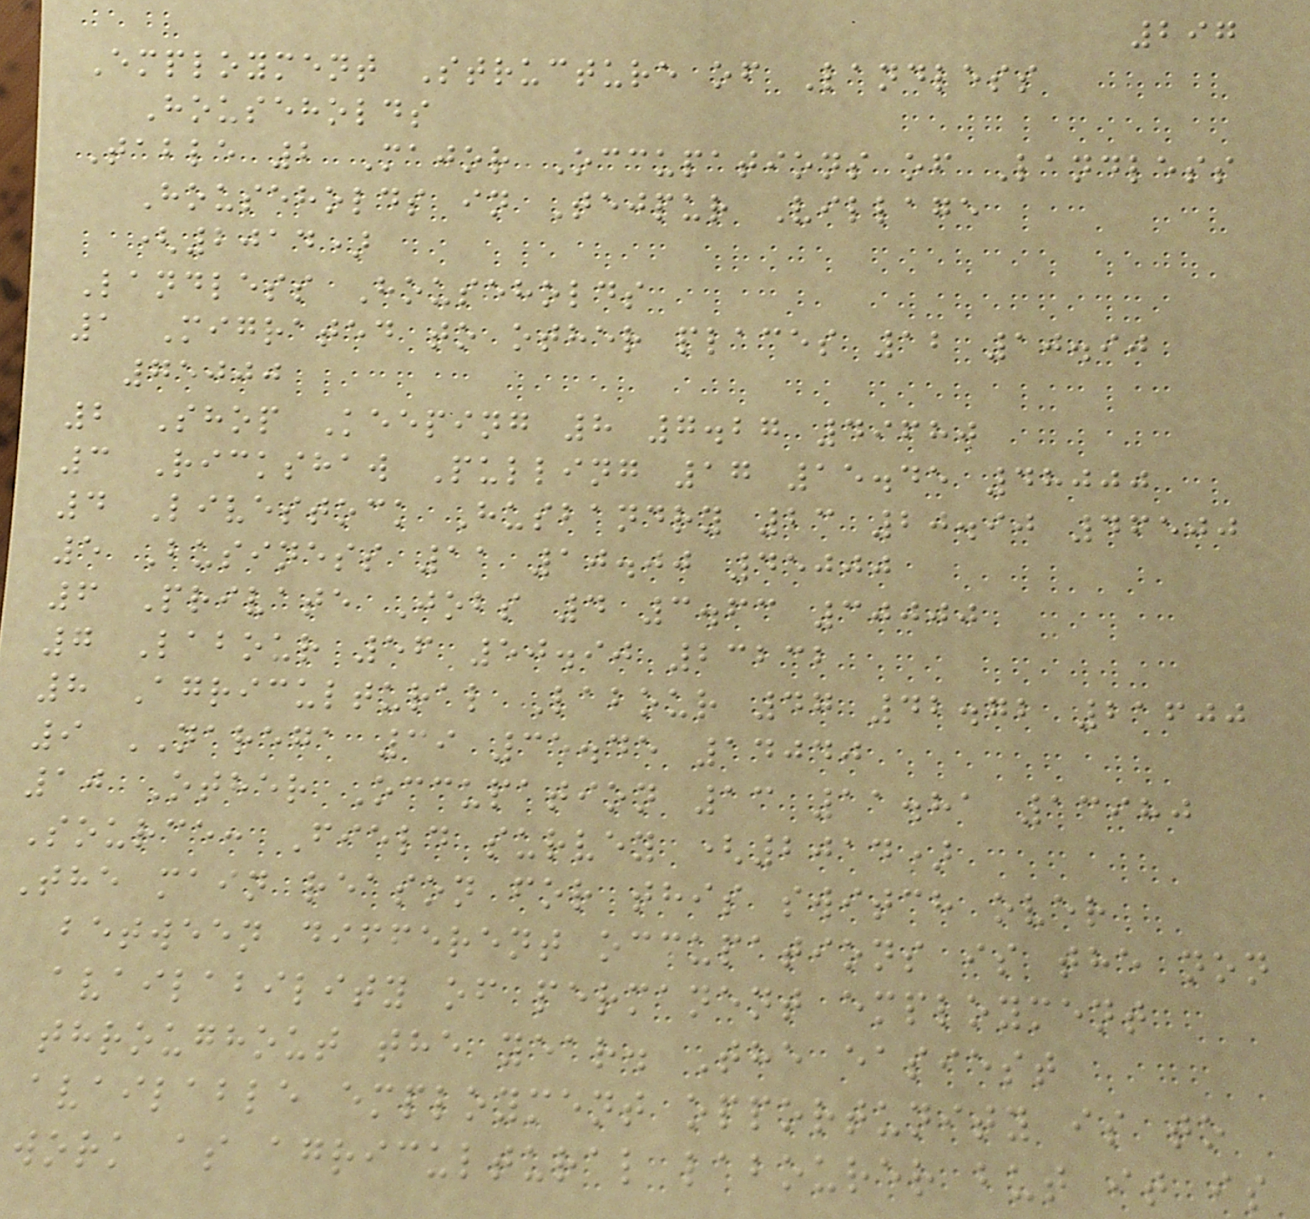297
Employment Structure of Landless
Households
Table 2 Major Occupations of Landless
Households in Tejpur Village
(2014)
Landless Households
1 Migrated to other places 12 10.90
75000
2 Shop Keeping 8 7.27 49680
3 Rickshaw Pulling 17 15.45 48000
4 Livestock Husbandry 23 20.90 46500
5 Business 11 10.00 45000
6 Private Jobs 4 3.63 30000
7 Labour 56 50.90 23232
8 Agricultural Labour 47 42.72 21600
9 NAREGA 39 35.45 14040
10 Other Occupation 13 11.81 13980
Source: Field survey (2014)
The main reason for this switch over
between different occupations is the non
availability of permanent employment
throughout the year. The easiest
available employment opportunity is to
work as agricultural labourer but it is
